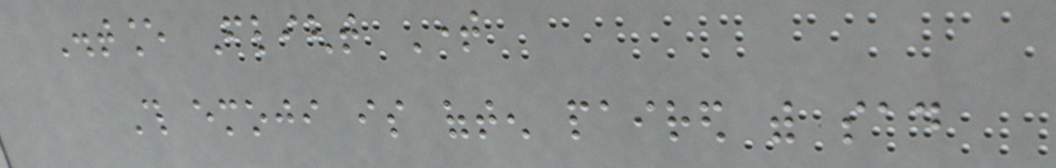Distance Flight Time
This emoji is often paired with sad
